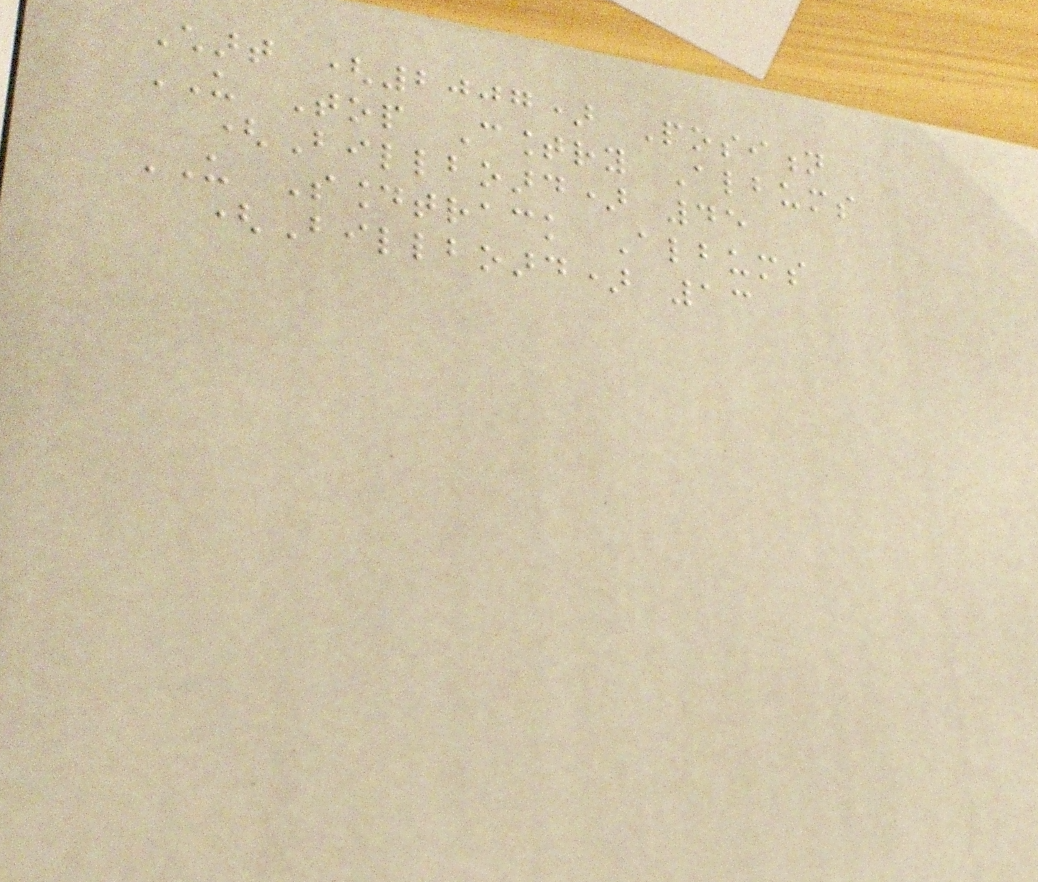Chart (2007) Position
US Top Country Albums
(Billboard) 45
US Soundtrack Albums
(Billboard) 13
